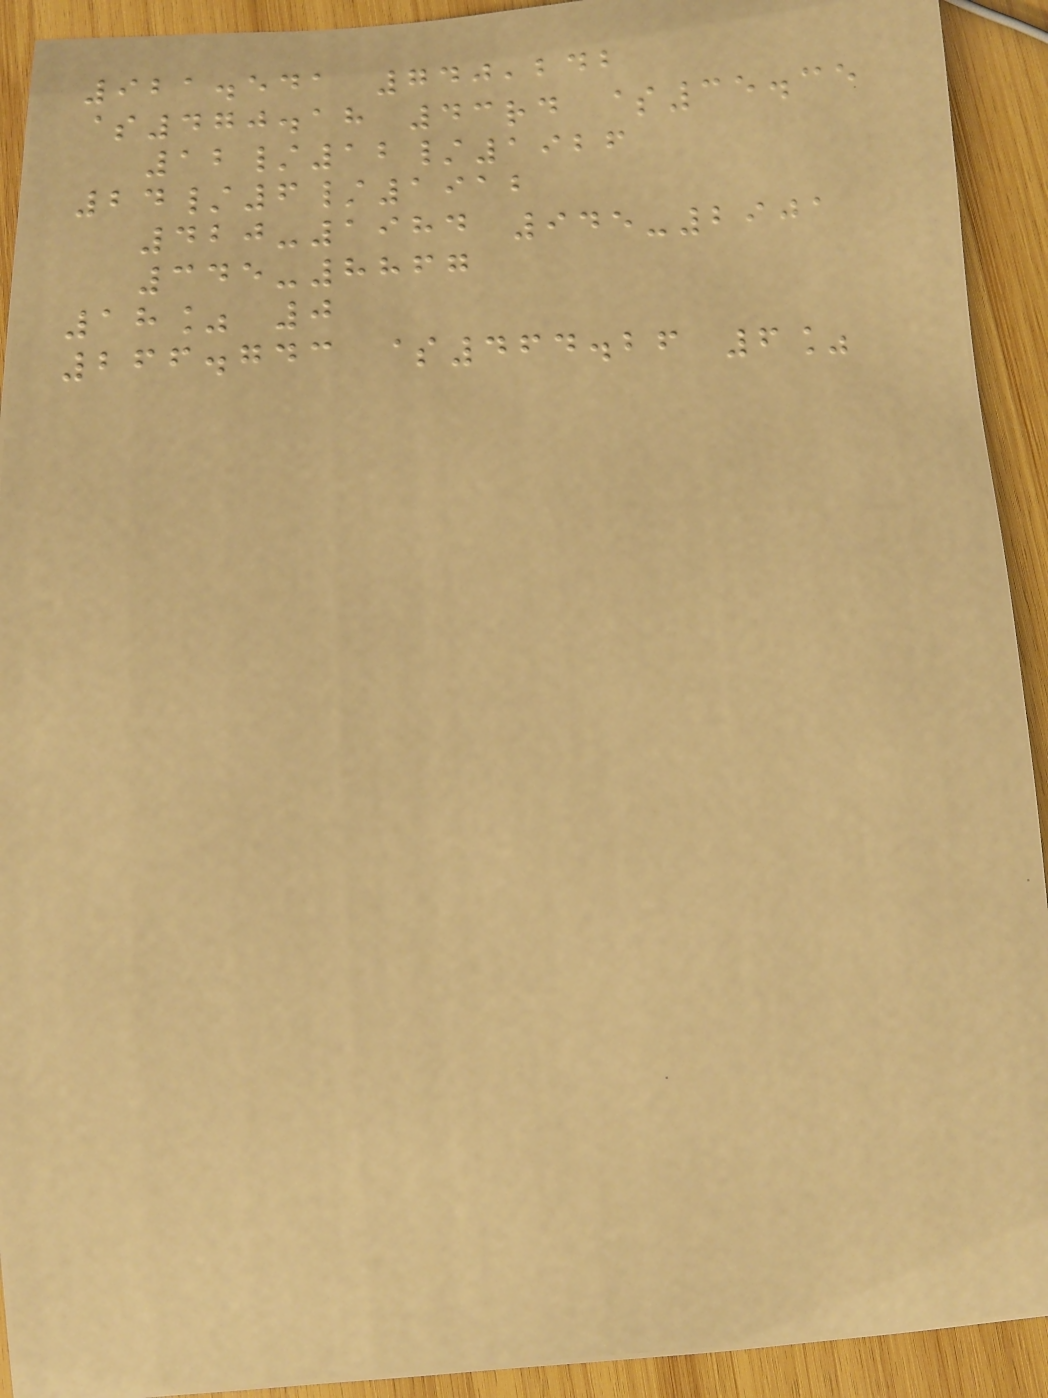921.541 740,242
$470.18 43rd $35.35
12/12/1926
24/6/1912
420-1984 945-2901
345-8867
18% 0
266.743 $464.26 6%
